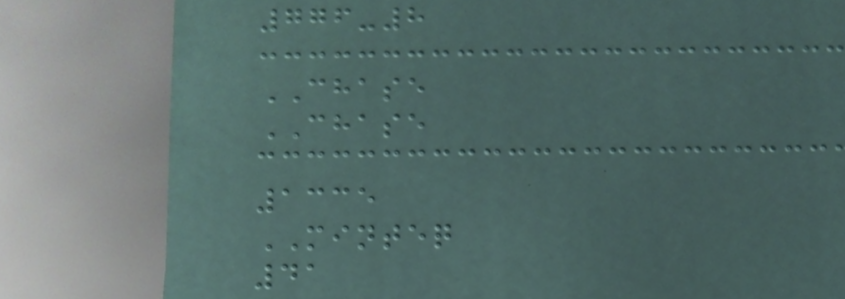776-8
CHASE
CHASE
1335
MINTEQ
41
